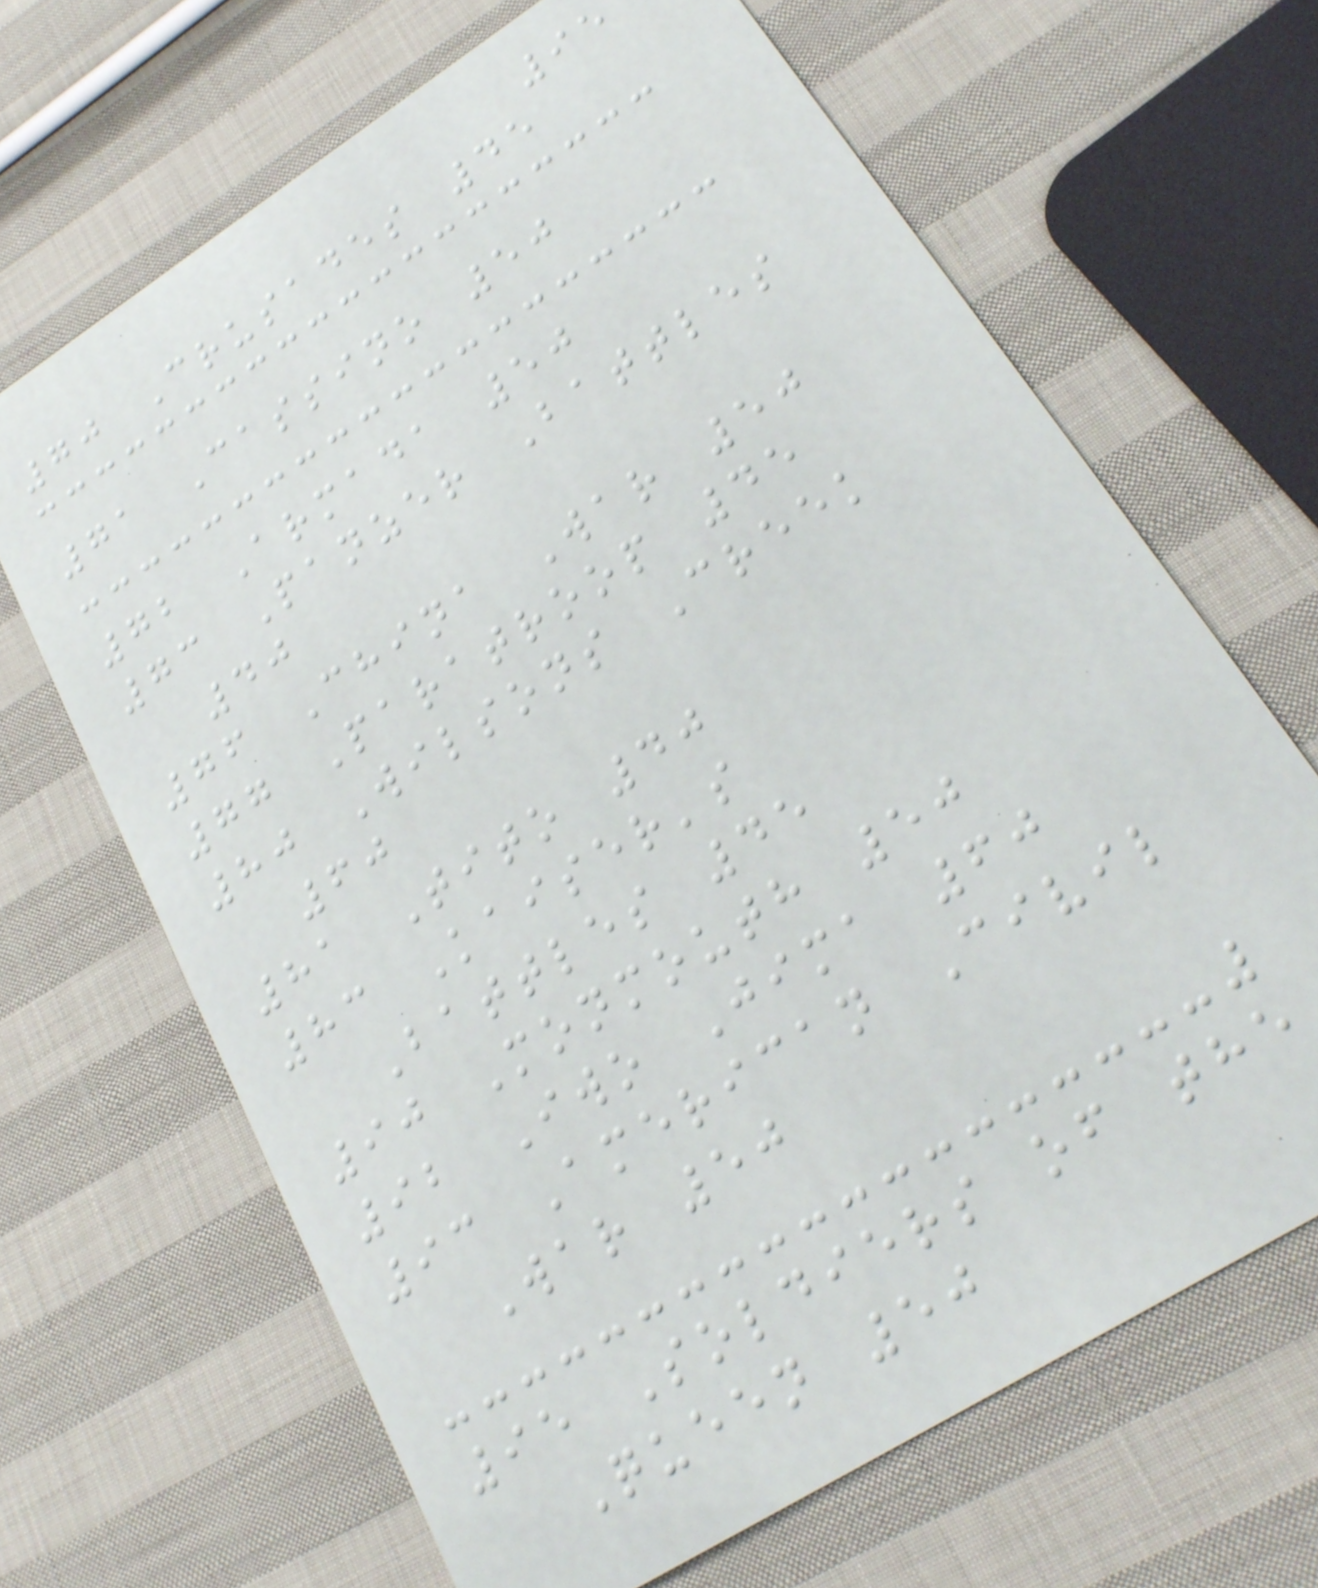95
70 Crusades 45
71 Cassino 50
72 Armada 50
73 Panzer Battles
40
76 China War 50
77 Paratroop 45
80 Wilsons Creek
60
81 Tito 40
83 Kaiser's
Battles 45
90 Monmouth 50
92 Iwo Jima 60
93 American Civil
War 50
95 Soldiers of the
Queen 50
